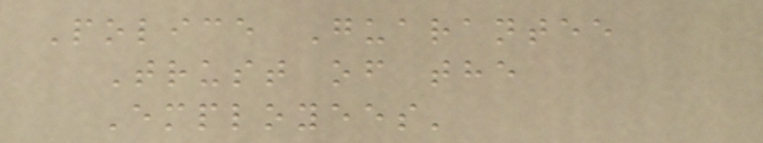Police Guarantee
Trust of the
Employees'
